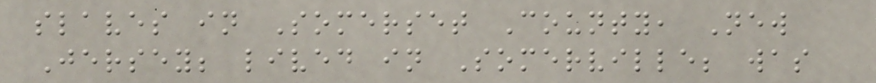slaves in Somerset County, New
Jersey; lived in Somerville; was
